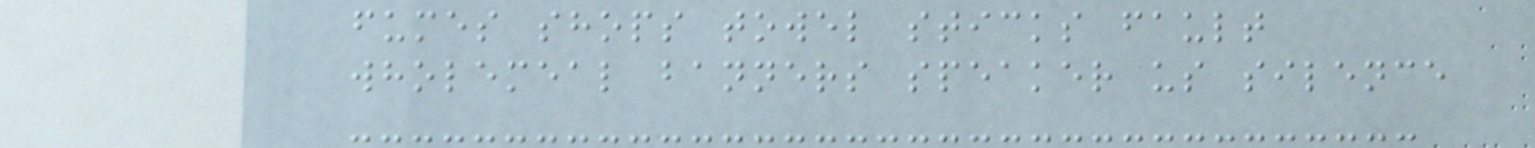fumes shops towel sticks fault
wholemeal banners speaker us silence
